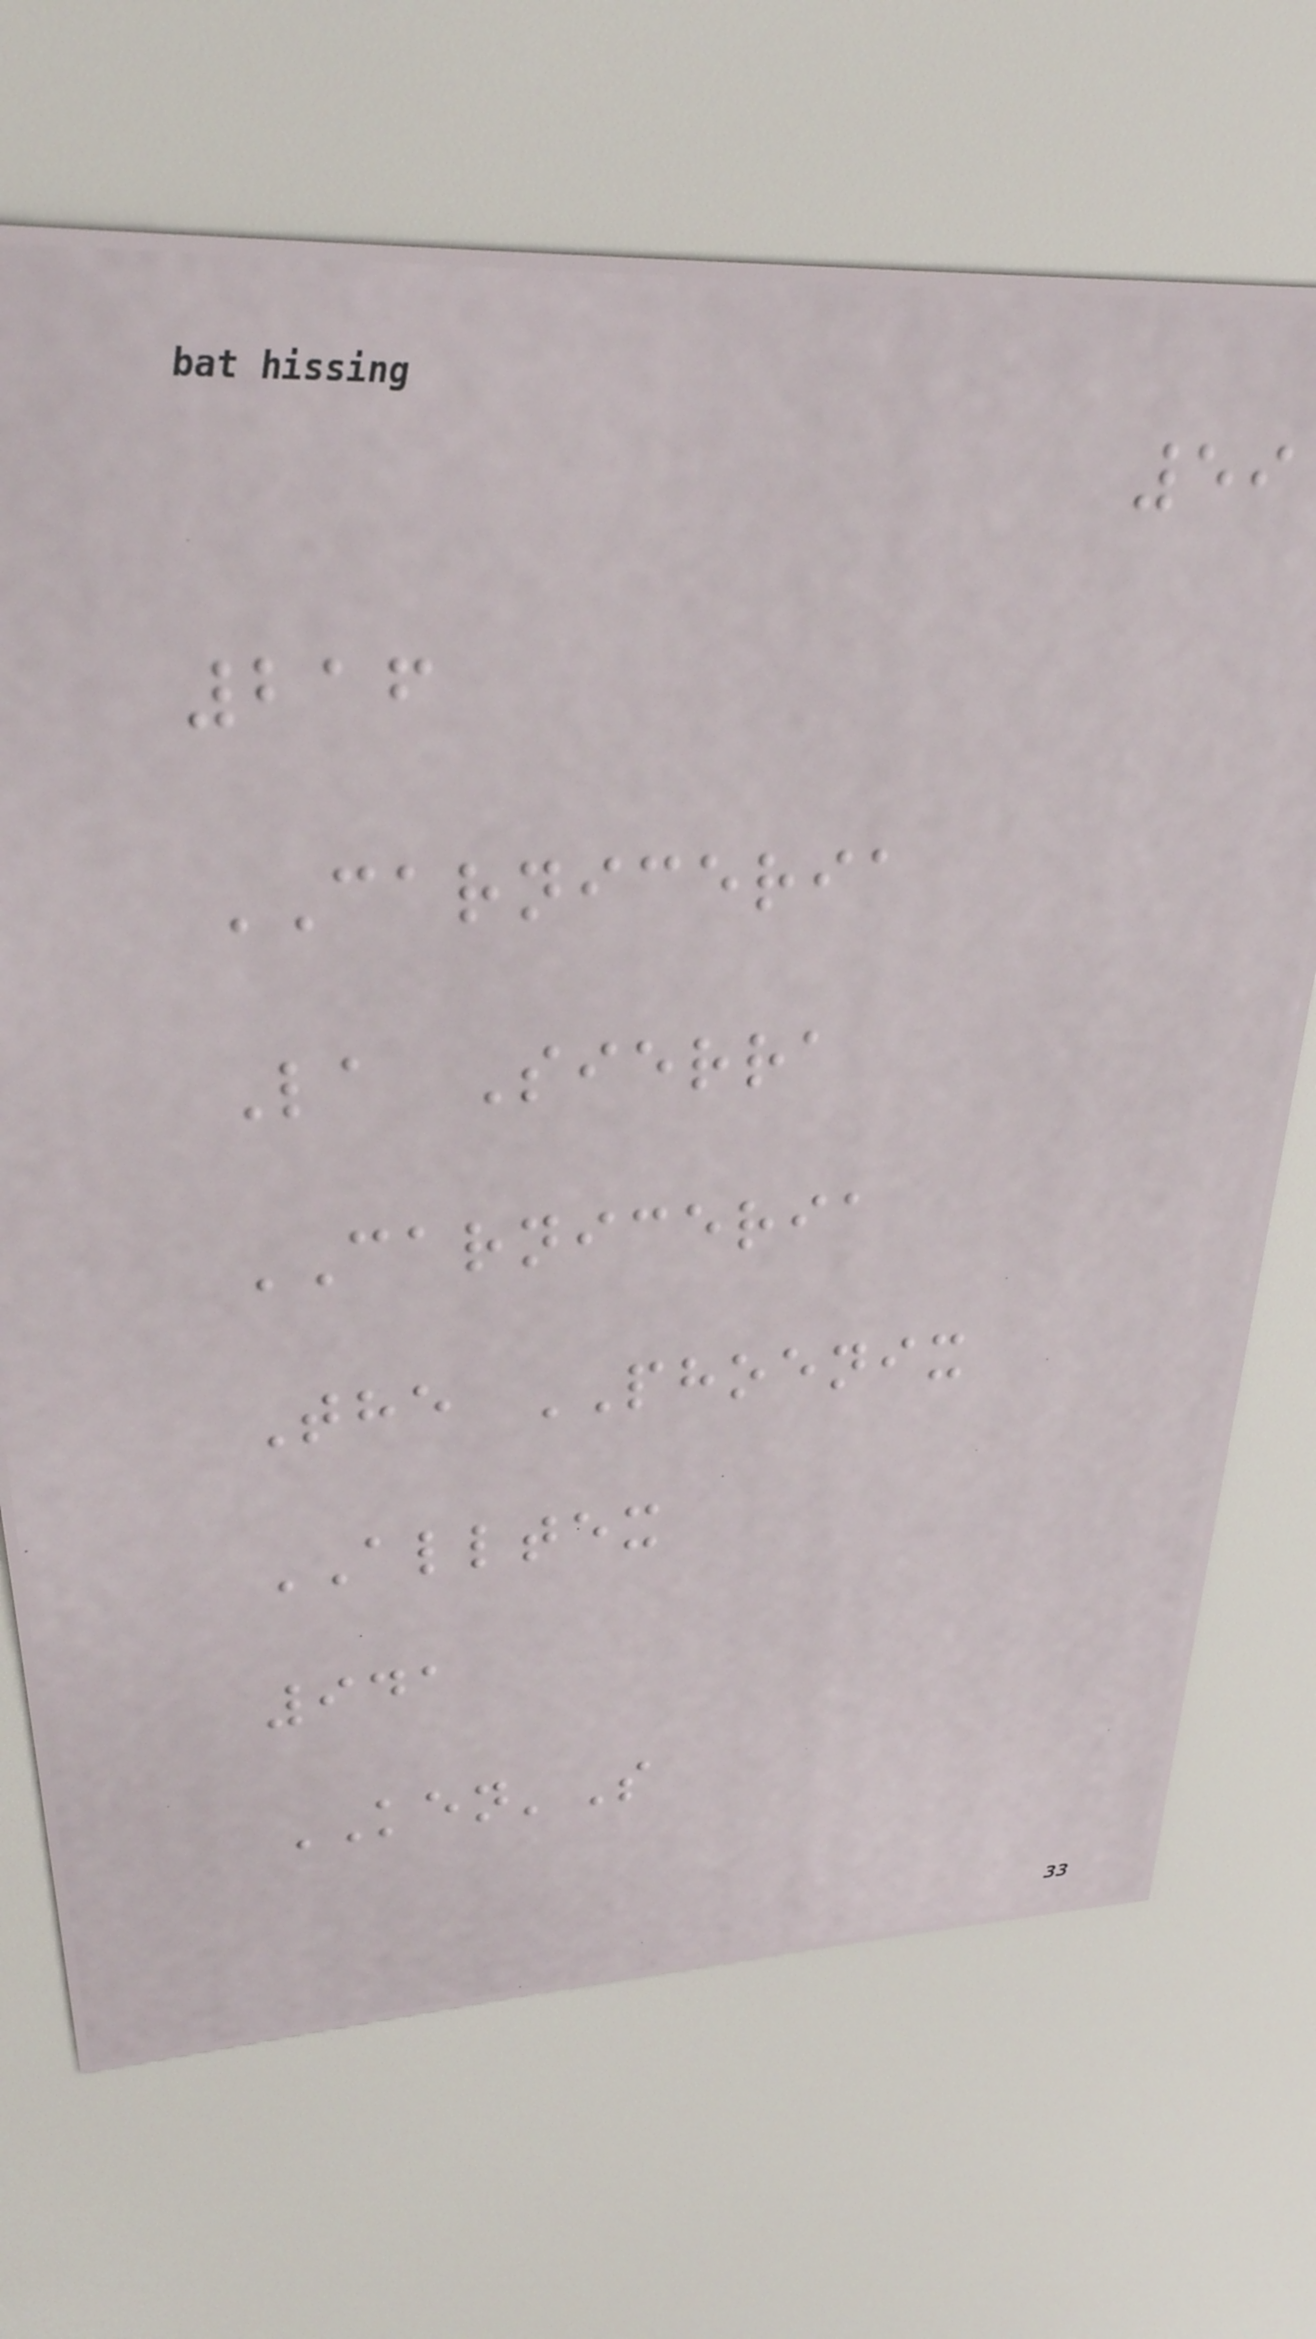59
216
CARNICERIA
La Sierra
CARNICERIA
The PHOENIX
ALLTEX
941
KEN'S
